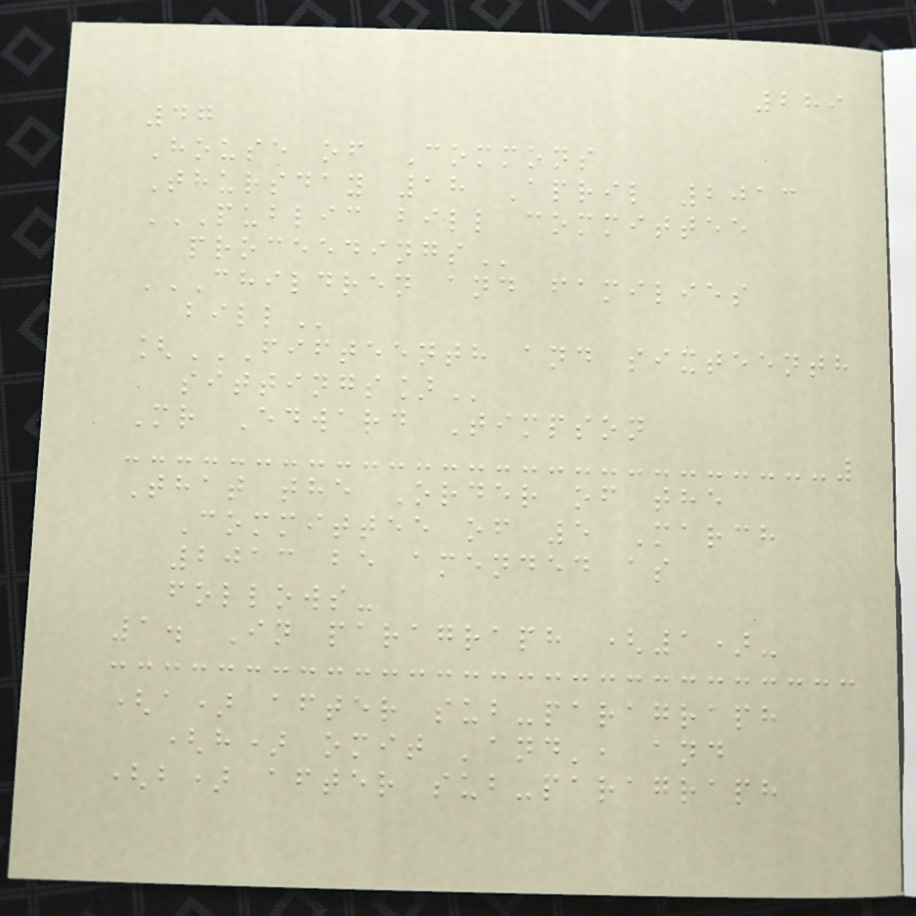289
47
House of Commons
Thursday 18 April 2013
PUBLIC BILL COMMITTEE
PROCEEDINGS
CHILDREN AND FAMILIES
BILL
[FIFTEENTH AND SIXTEENTH
SITTINGS]
Mr Edward Timpson
That the Order of the
Committee of 5 March
2013 be amended as
follows-
1. In paragraph (1)-
(a) after sub-paragraph
(h) omit 'and', and
(b) after sub-paragraph
